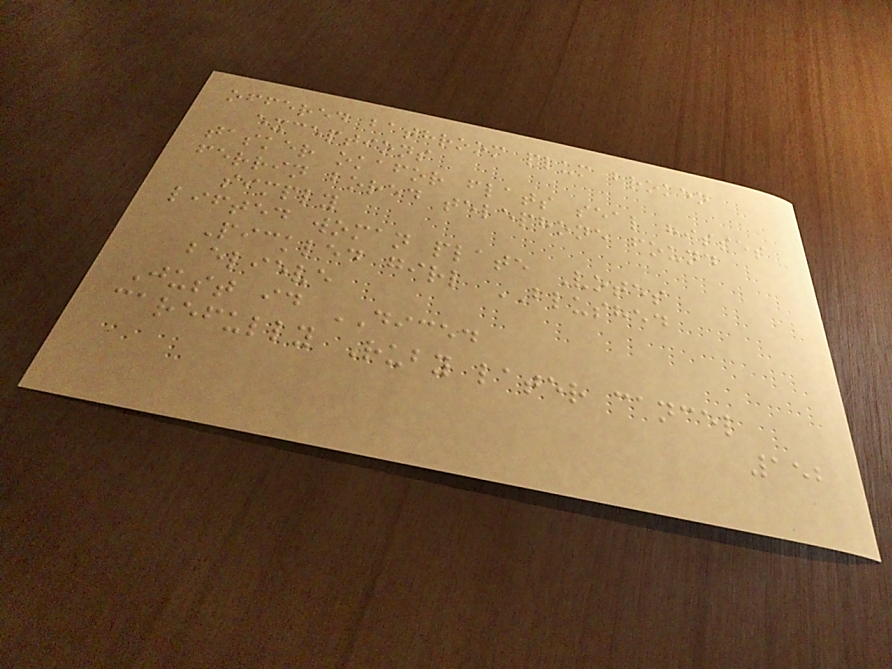offered bathroom plum broken
exceptions
tasker okafor flats seal hisses
ferrin bored telephone found
simply
lifted woman plate Votes
Pickled girl BLUSHED
believe
Just id DICED
carefully Ruby later cancel
152
